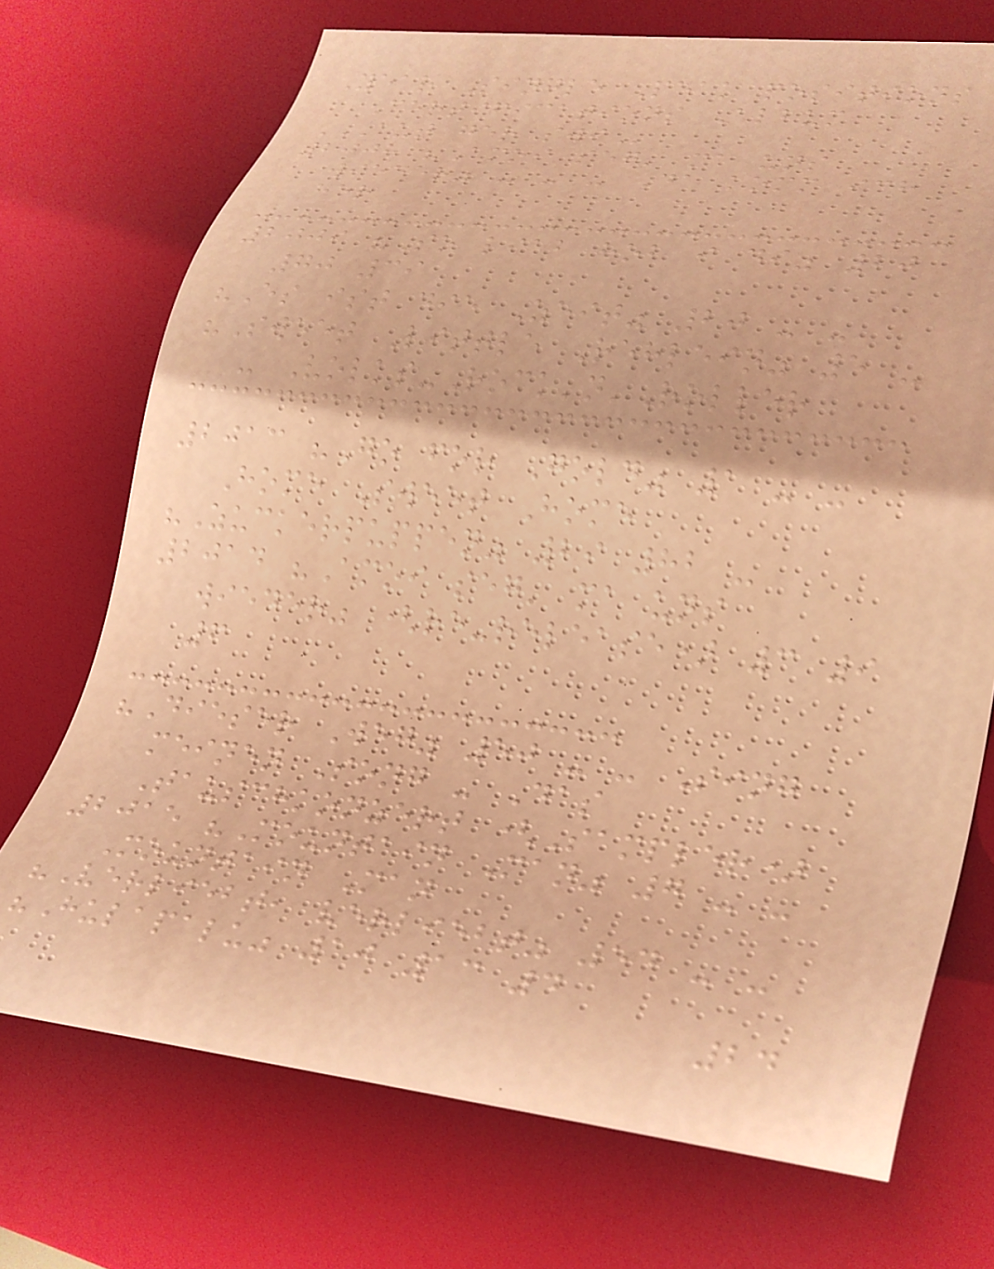Year Single Peak positions
Certifications Album
AUT GER SWI
2008 "Amoi seg' ma uns
wieder" - - - Da komm ich
her
2009 "So liab hob i di" 20
70 39
"Es ist die Zeit" 20 - -
"Sweet Little Rehlein" 5 -
- Volks-Rock'n'Roller
2013 "Go for Gold" 1 - -
Home Sweet Home
"Zuckerpuppen" 29 82 -
2014 "Amoi seg' ma uns
wieder" (re-release) 3 9
6
"Dieser Weg" 50 - - Sing
meinen Song - Das
Tauschkonzert (Sampler)
2015 "Mountain Man" 7 - -
Mountain Man
"Verliebt, verliebt" 54 - -
"Hulapalu" 10 13 4
24
